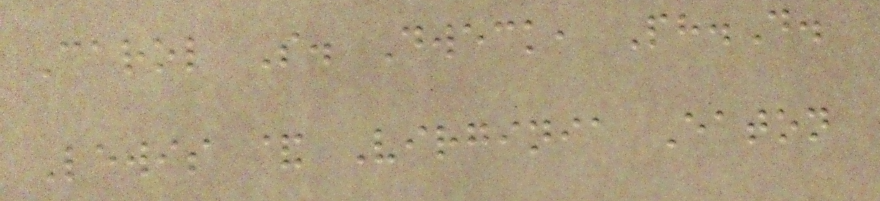Carol S. Dweck, Ph.D.
Lewis & Virginia Eaton
